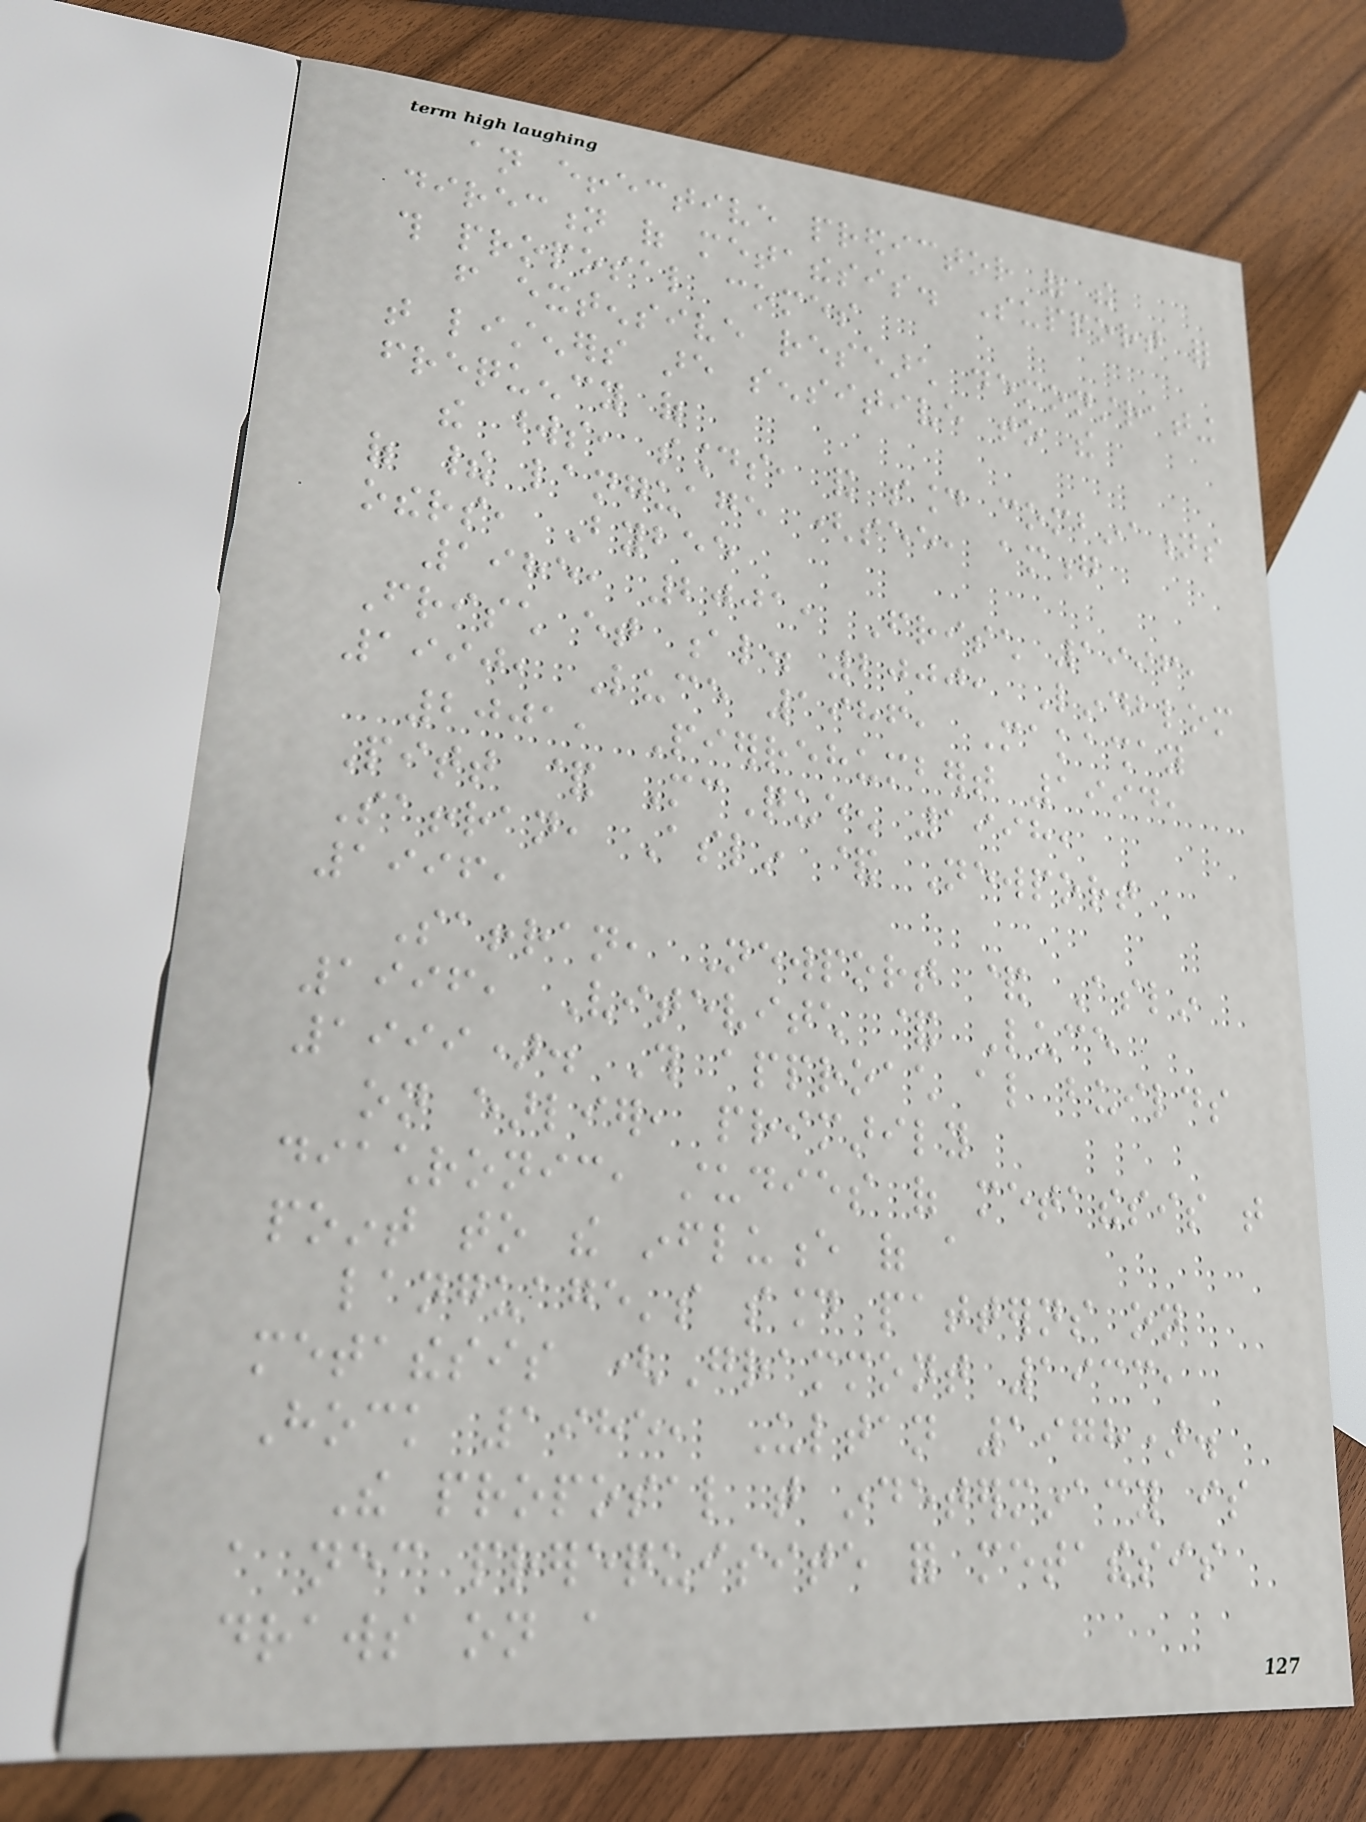an effective predictor of the
direction of metathesis. Support for
this proposal comes
from extensive research demonstrating
that listeners are sensitive to the
frequency of
the words, sounds, and sound combinations
of their language (see, among
others, Bybee
1985, 2001, Frisch 1996,
Frisch et al. 2000, Lindblom
1990, Luce 1986, Makashay
2001, Pierrehumbert 1994,
Pitt & McQueen 1998,
Saffran, Aslin & Newport
1996,
Saffran, Newport & Aslin
1996, Vitevitch & Luce
1999). This approach also builds
on earlier, primarily
diachronic, studies of metathesis that
point to the influence of a
language's sound patterns on
metathesis (Grammont 1933,
Hock 1985, Ultan 1978).
The proposal that indeterminacy is
a necessary prerequisite for metathesis
draws on a
